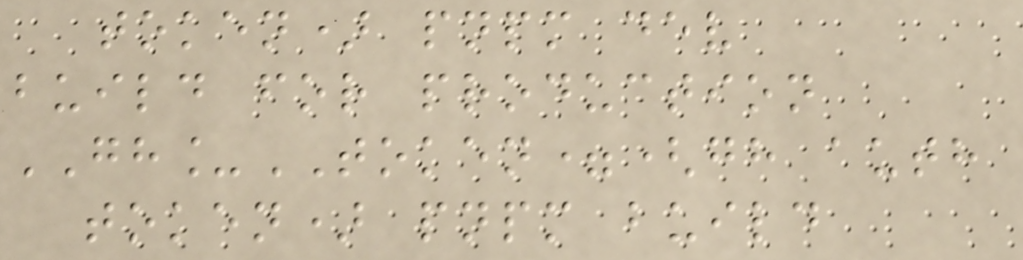token) pnpm dev
build for production
GH_TOKEN=(gh auth
token) pnpm build
